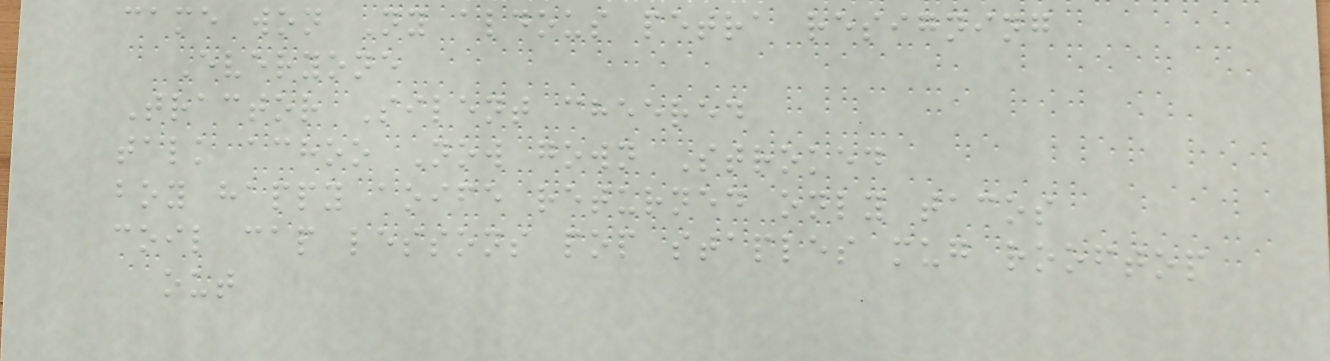came won Ny aldous petra resigning
Everyone
Tractor Silent cheered
talk achoo Now gown Stroked
boy happy aoife returned only tacos
coil cap lessons pop staples mug rooftop
out
